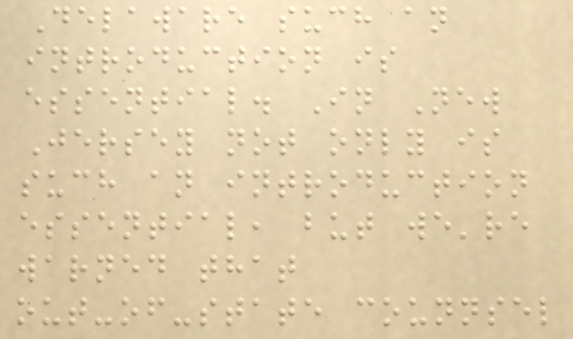Delaware such an
introduction is
essential. In New
Jersey not only is
such an introduction
essential, but we're
warned that
out-of-state counnsel
